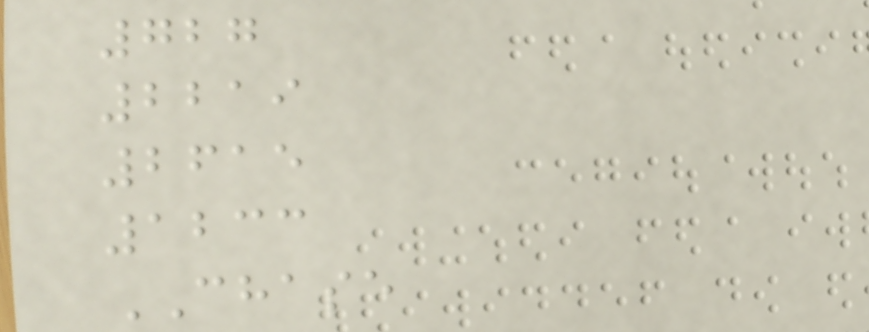727
2219
2615
1233
CHASE
